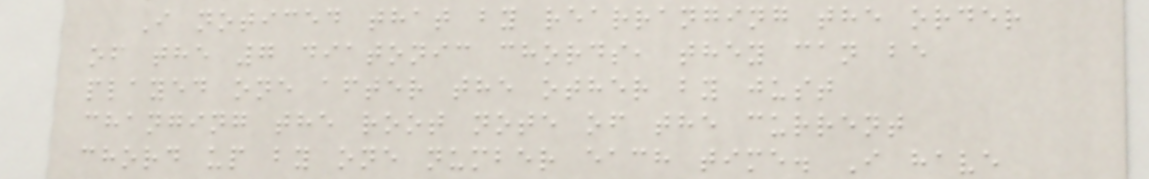I noticed that by rearranging the order
of the 7 diatonic chords, they can be
played one after the other by just
changing the root note of the current
chord up by one number each time. I have
